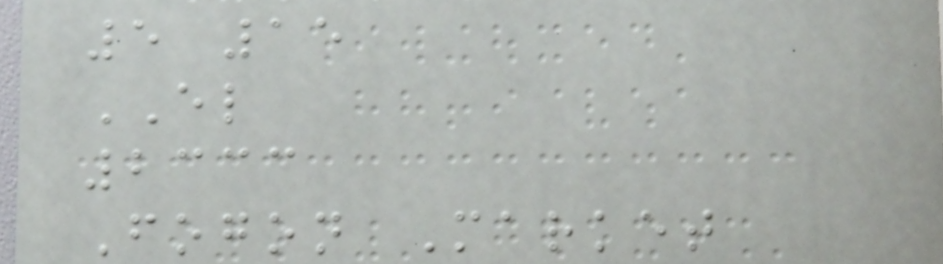5 15
EL
2333
Fogon Market
